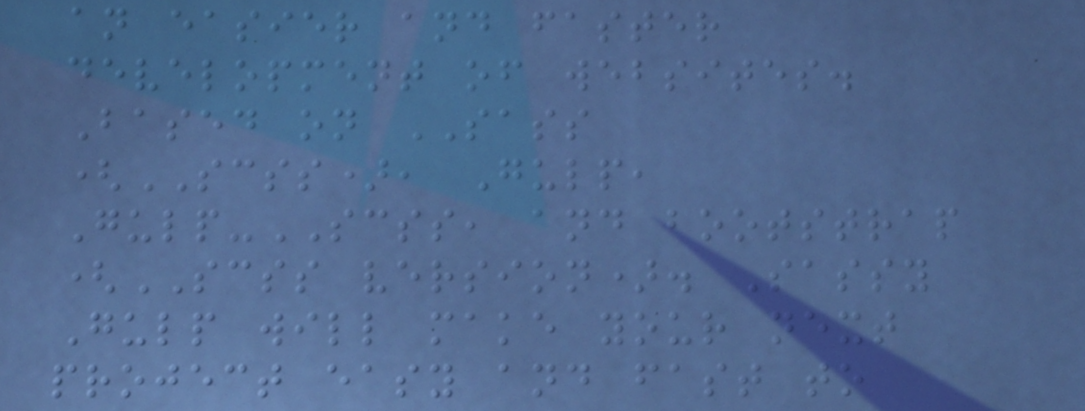an easier and faster
development of websites.
Based on SASS
(SCSS), Gulp,
Gulp-SCSS, and bootstrap
(SCSS version). Sassy
Gulp will make your next
project easy and fast to
